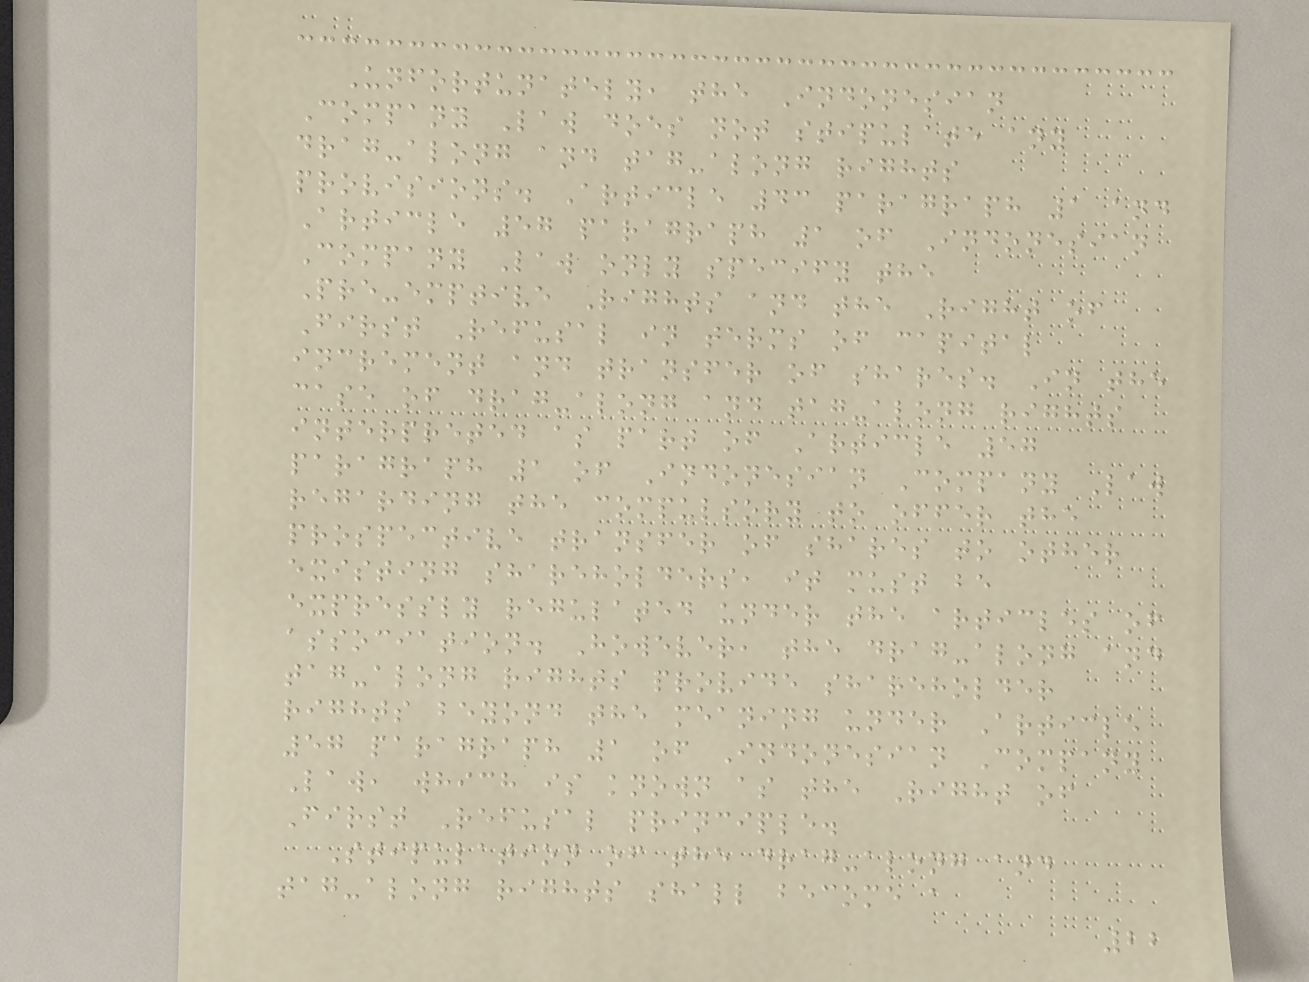Unfortunately, the Indonesian
Company Law does not stipulate any
drag-along and tag-along rights
provisions. Article 43 paragraph 1 and
Article 57 paragraph 1 of Indonesian
Company Law only specify the
Pre-emptive Rights and the Right of
First Refusal in terms of capital
increment and transfer of shares. In the
case of drag-along and tag-along rights
interpreted as part of Article 57
paragraph 1 of Indonesian Company Law
regarding the compulsory to offer the
prospective transfer of shares to other
existing shareholders, it must be
expressly regulated under the articles of
association. However, the drag-along and
tag-along rights provide shareholder
rights beyond the meaning under Article
57 paragraph 1 of Indonesian Company
Law, which is known as the Right of
First Refusal principle.
Stipulation of the drag-along and
tag-along rights shall become a
22
